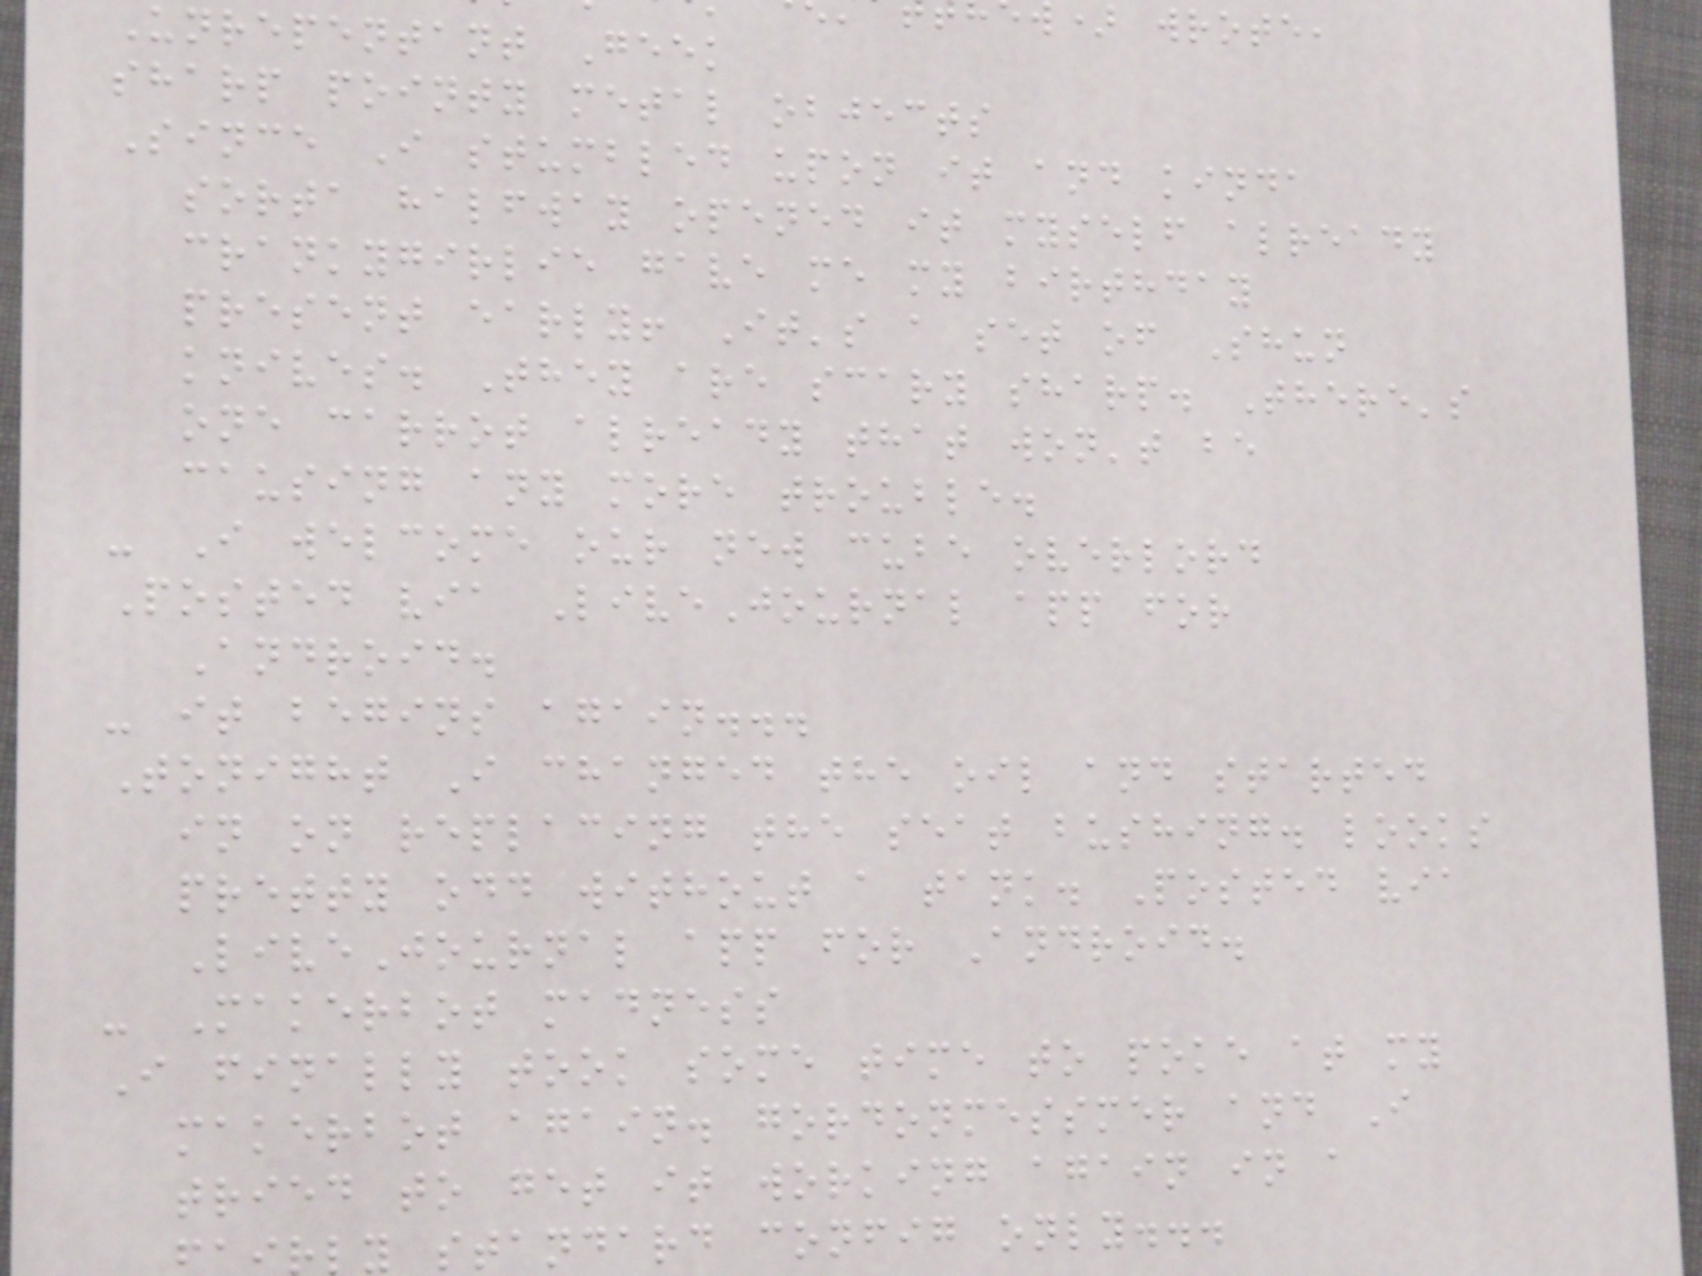w) wrote,
Unrepentant Geek
sharp pointy metal objects
Since I stumbled upon it and kinda
sorta halfway opened it myself already
crankygirlie gave me my birthday
present early! It's a set of Shun
knives. They are scary sharp. There's
one carrot already that won't be
causing any more trouble.
- I welcome our new cube overlord
Posted via LiveJournal app for
Android.
- it begins again...
Tonight I changed the oil and started
in on replacing the seat bushing. looks
pretty odd without a tank. Posted via
LiveJournal app for Android.
- Makerbot madness
I finally took some time to poke at my
makerbot again. gordonmessmer and I
tried to get it working again in a
ly standard config only...
